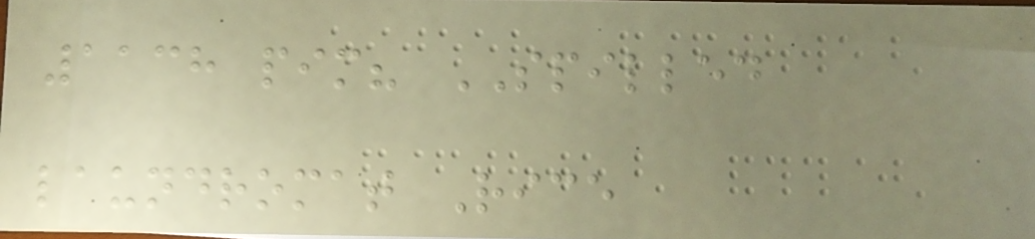1138 pim? SPILLED
laundromat Rice
